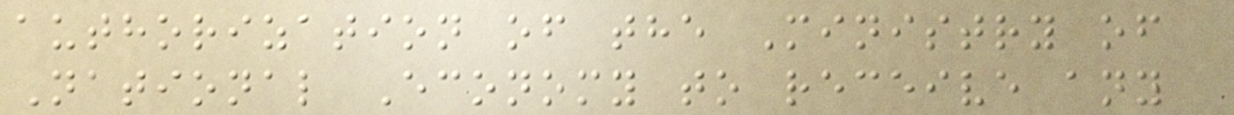authorization of the Ministry of
National Economy to receive any
